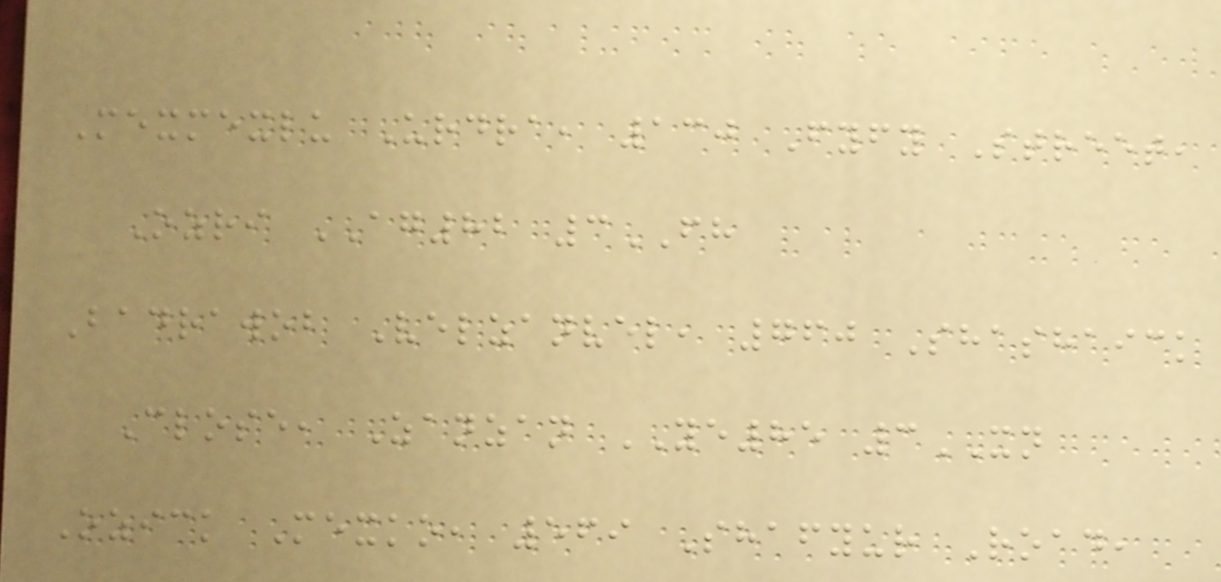Mexmexlu Urdra, 130 Fyfy Street,
Ozri AG82 3FH
Badrawob Velzanvel, 760 Shashaick
Close, Zanzan YE85 3XN
Ozick Mexko, 569 Shafyur Road,
